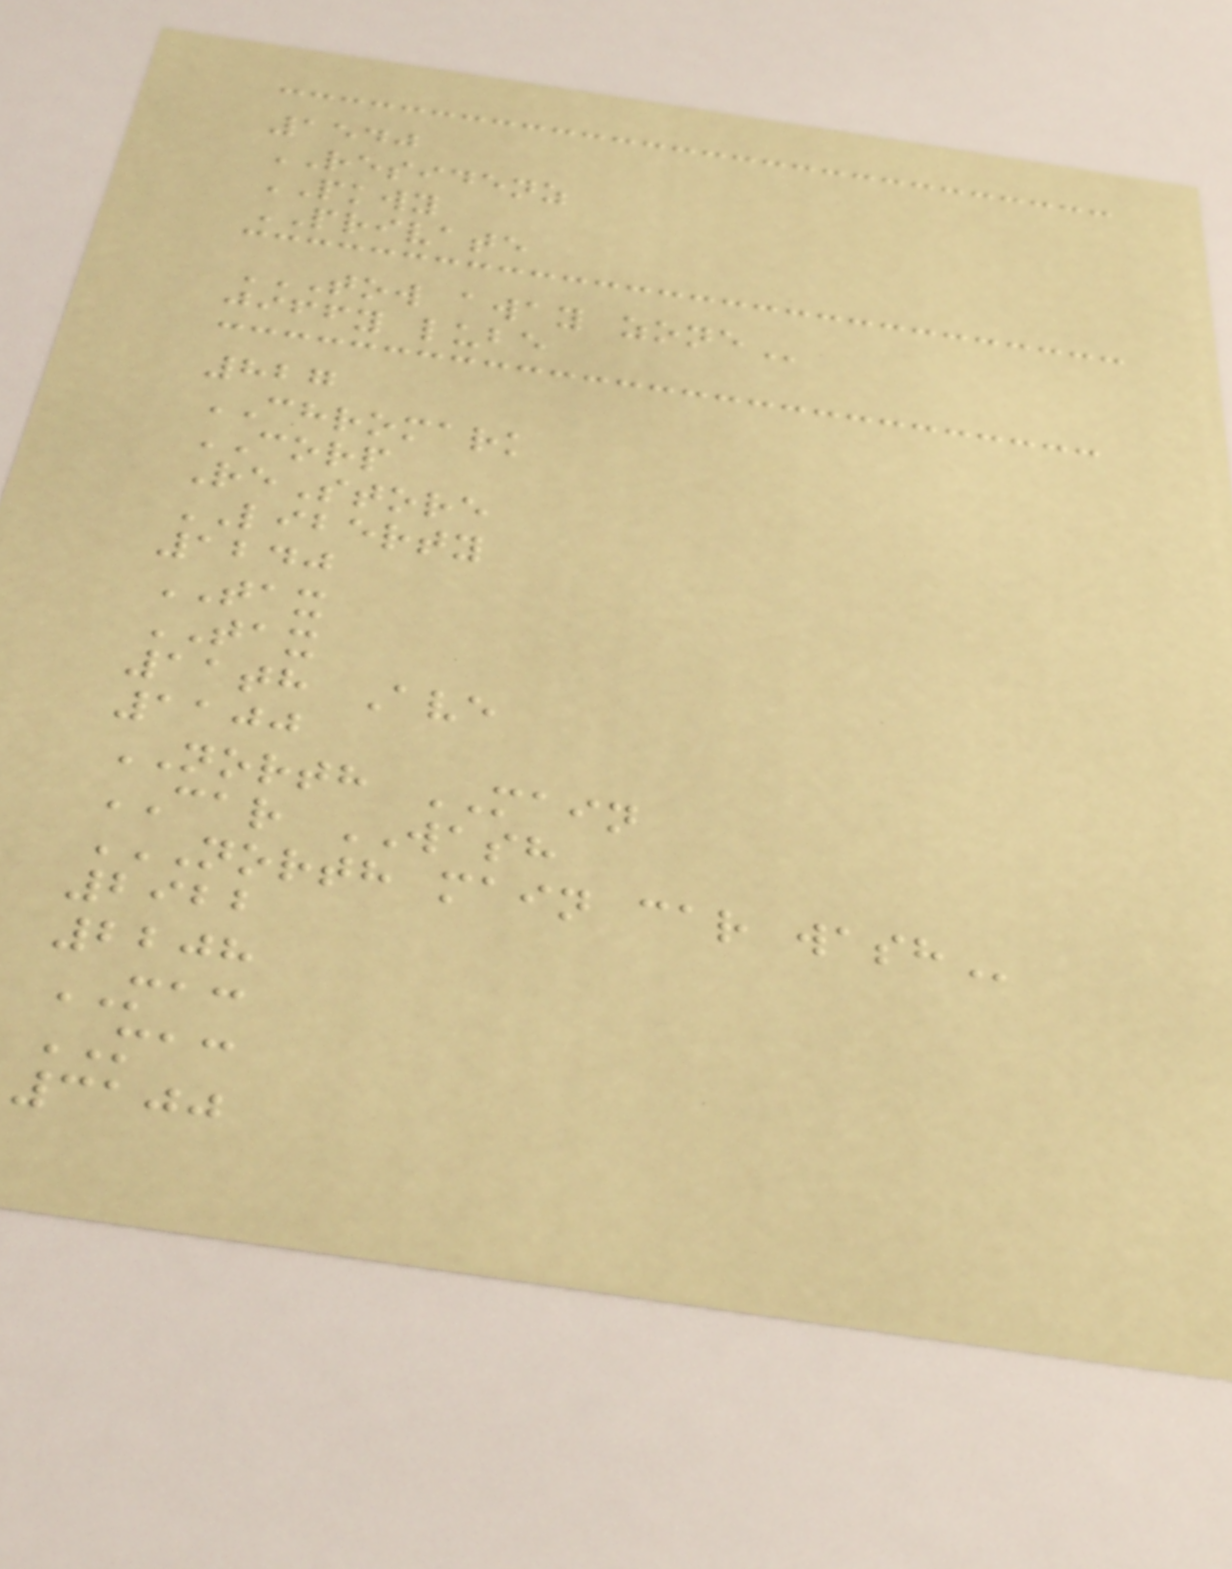1540
RESIDENZ
PKWY
PRIVATE
TOW AWAY ZONE
jiffy lube
827
CHROMARK
CORP
ReStore
LIBERTY
1240
TAX
TAX
11th Ave
1100
NORTH MAIN
CAR WASH
NORTH MAIN CAR WASH
2922
2208
MAC
MAC
3100
